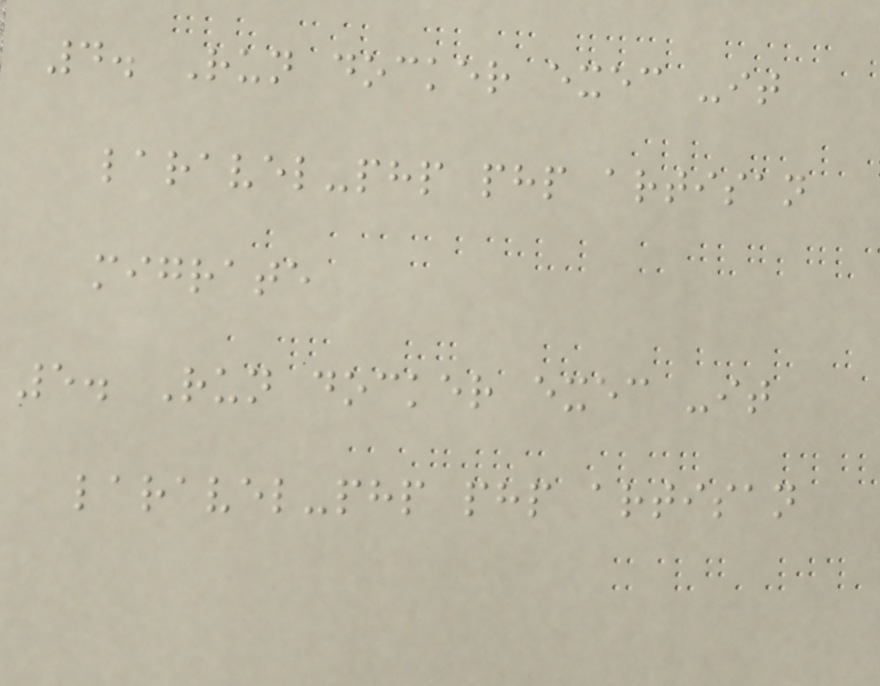4. Run docker exec -it
laravel-php php artisan
migrate
5. Run docker exec -it
laravel-php php artisan
